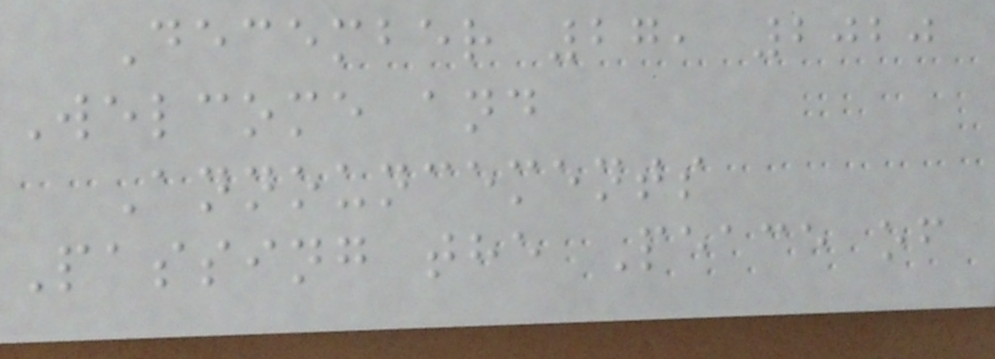December 27, 2020
Welcome and
Announcements
Passing the Peace of
